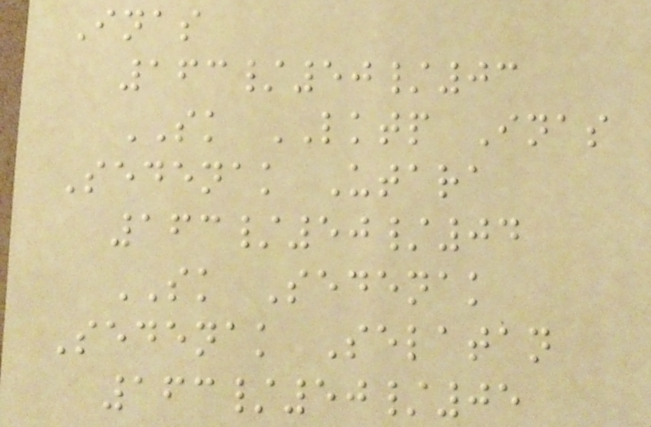Inas
163/50/03
SK LKTP Inas
Sedenak Utara
163/50/04
SK Sedenak
Sedenak Selatan
163/50/05
